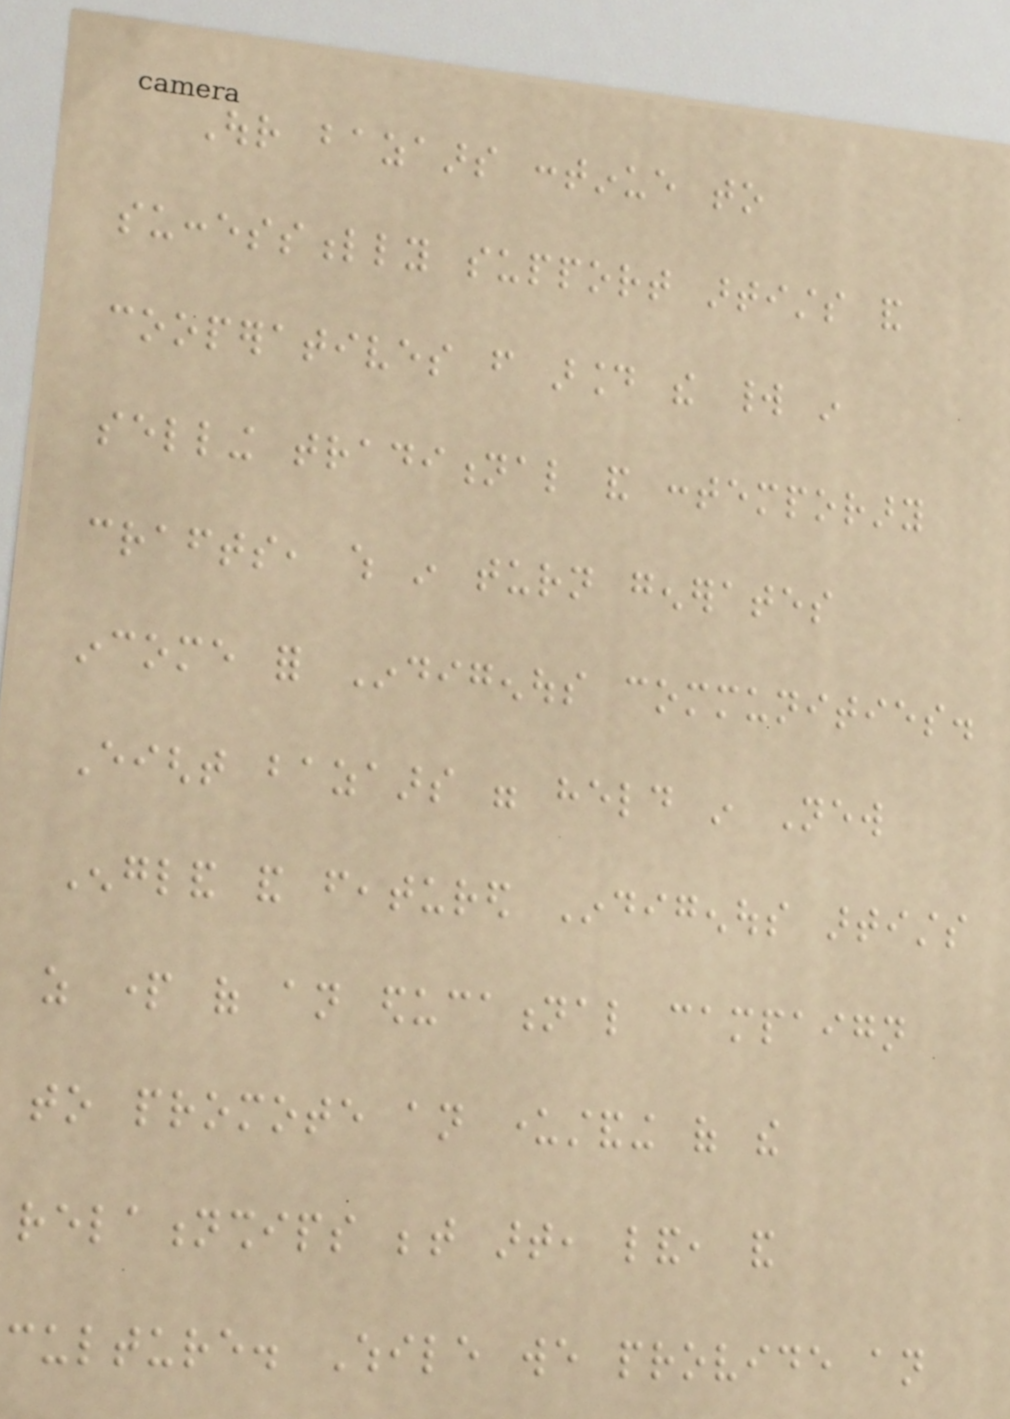Our bazaars continue to
successfully support artists and
cooperatives from around the world in
selling traditional and contemporary
crafts, which in turn generates
income for Indigenous communities.
Eight bazaars were held in New
England and featured Indigenous artists
as part of an educational campaign
to promote an understanding of the
relationships between art, land, and
culture. While we provide an
